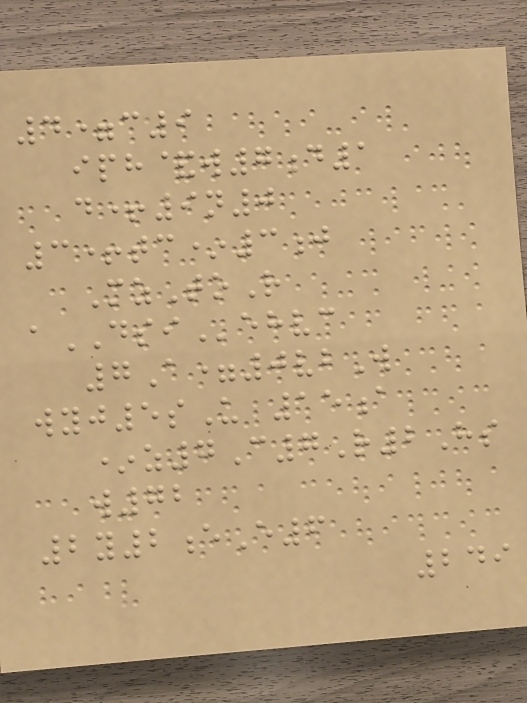4=c9
iph&w7d1
d+9n0
3+tc*3j
MzToR
aDSIehvc
7A=0vbW
wyj5sU 15a
*z7C7R2Hs
w72
2y2eE6
249
